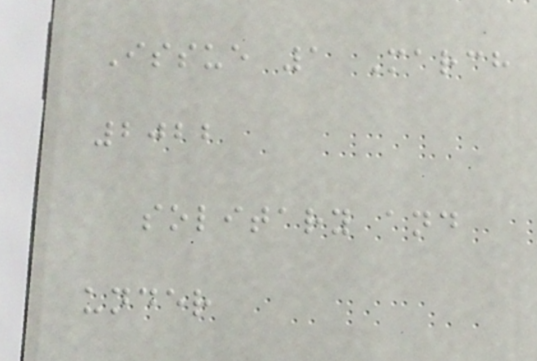Issue 1 March
2022
solitary and
under
